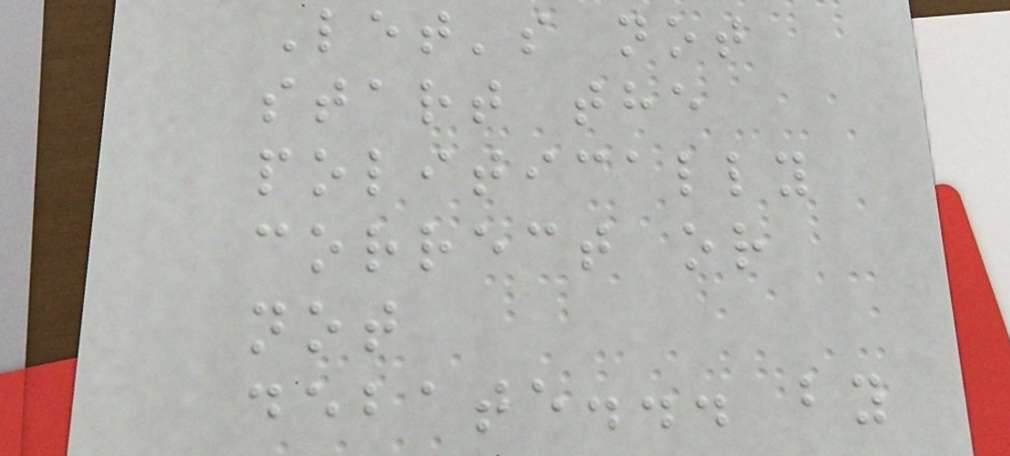Let's not
start the
politically
correct or
not
debate... by
